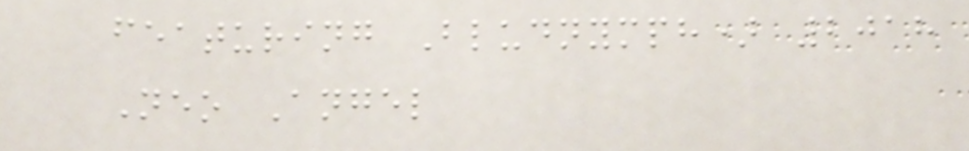featuring Bludnymph) 2018
Neo Angel
